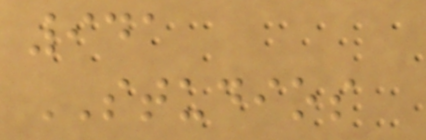941
STUDIOS
